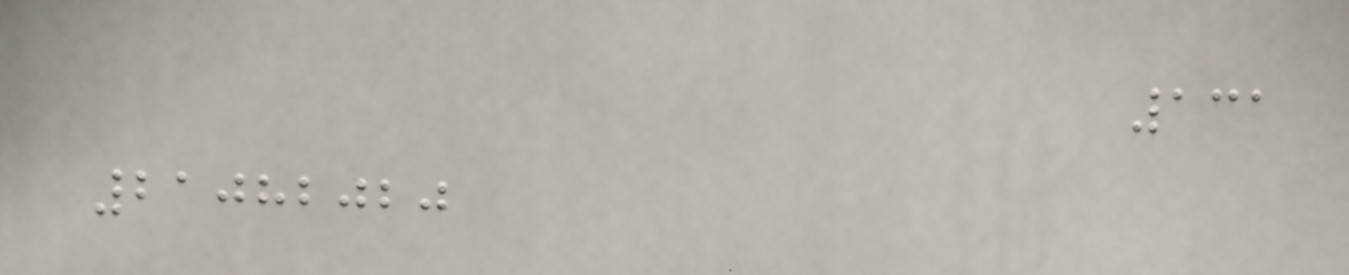131
21082020
